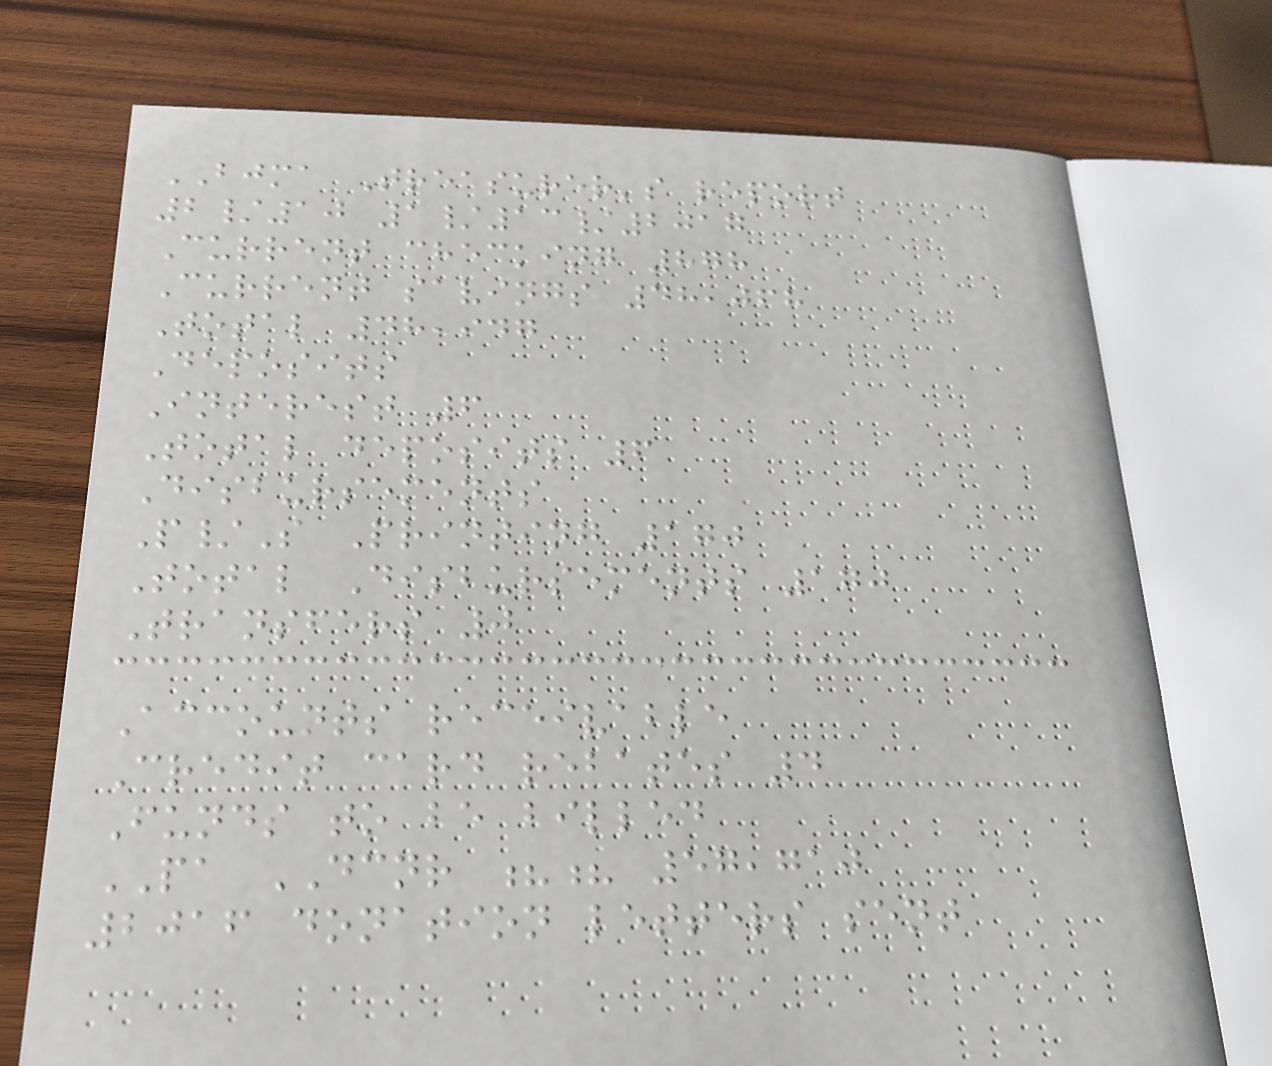BJMA Treasurer's report
2/10 1/13/2017
Current checking 878
Current savings 48,068
Total 48,947
Deposits
Interest 6
Total deposits 6
Disbursements
P/S Printing 170
Total Disbursements 170
Transfers 0
Accounts receivable
Credit card rebates 4
Funds to be billed
PA DCNR ?? 57,710
2016 donation letters sent
